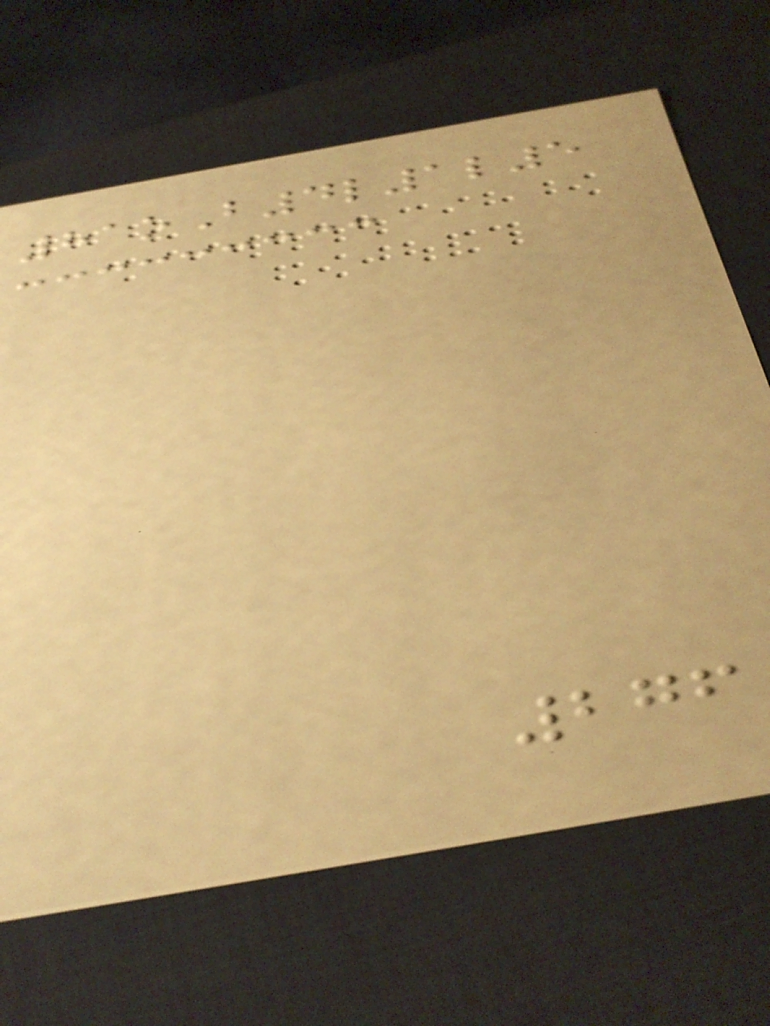81oB4l1l5
276
